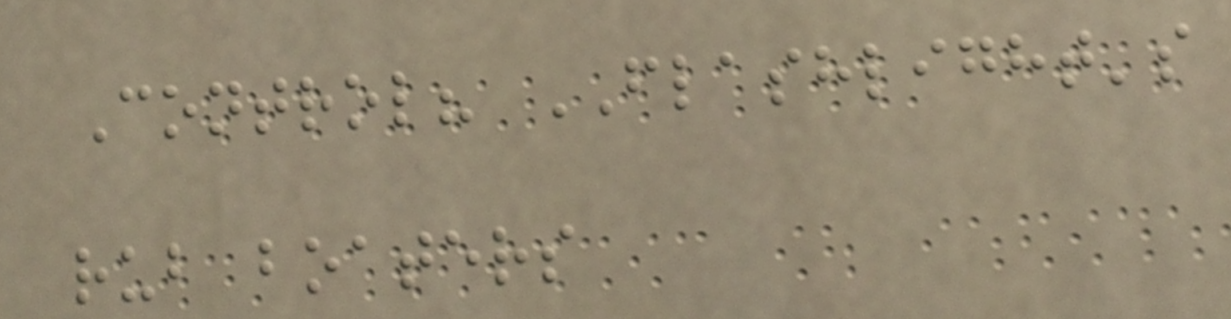Control? FLASHLIGHT's
rub boaters
